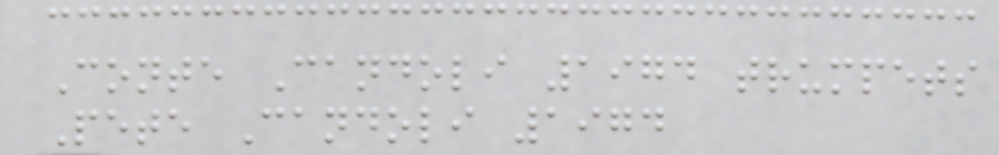Conte Candoli 1974 trumpets
Pete Candoli 1974
